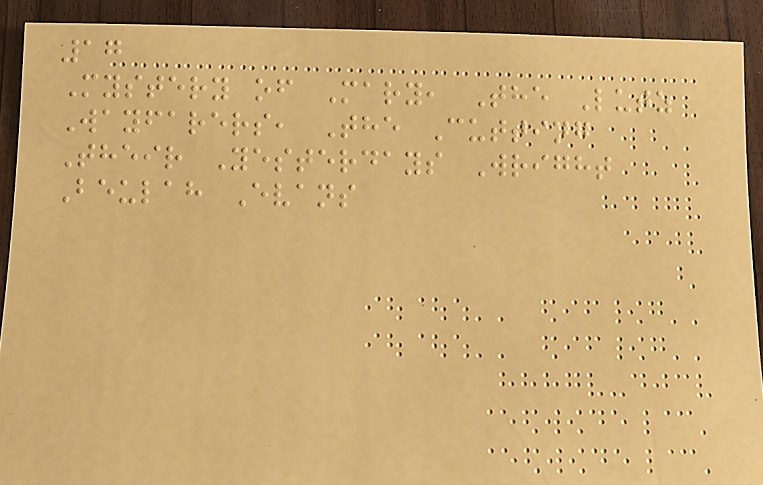17
Mystery of Mary, The Lutz
Wayfarers, The Cutting
Their Yesterdays Wright
Beulah Evans
